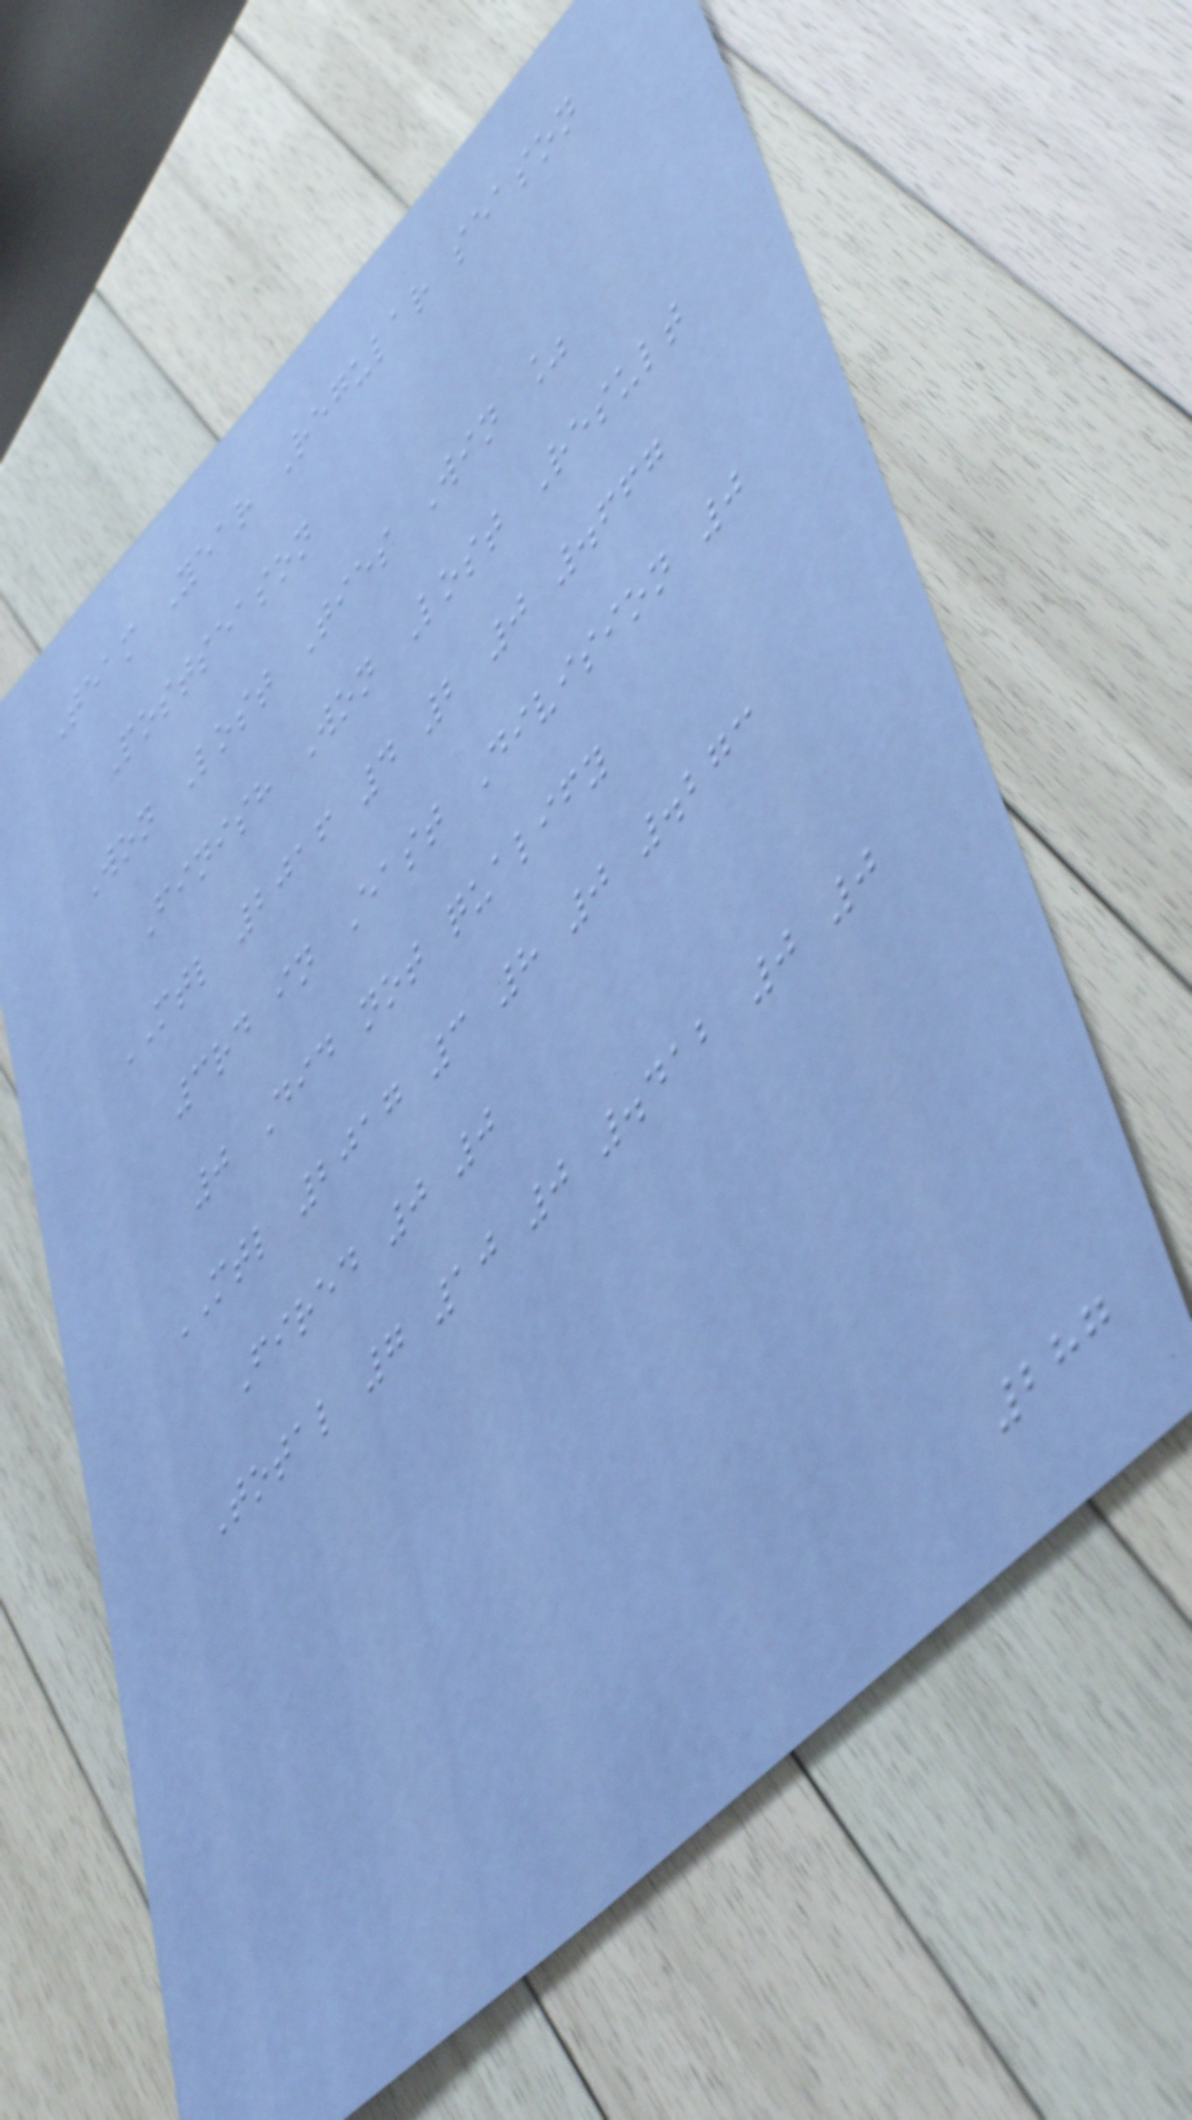Team Year Regular season
Postseason
Won Lost Ties Win %
Finish Won Lost Result
MTL 2016 4 2 0 .667
3rd in East Division 0
0 Did not qualify
MTL 2017 3 8 0 .273
Fired 0 0
Total 7 10 0 .412 0 0
287
